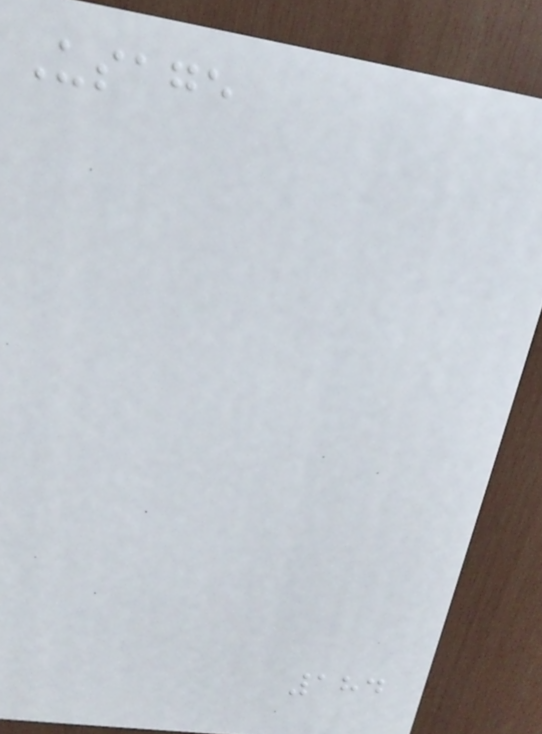Usage
184
